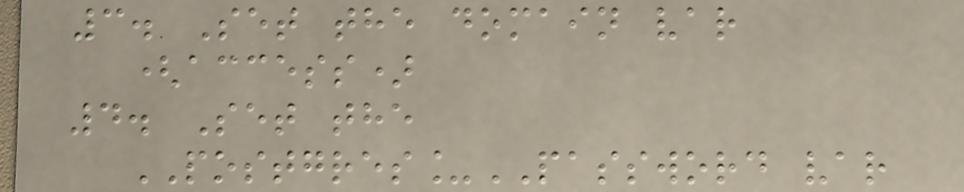3. Set the domain var
(access)
4. Set the
POSTGRES_PASSWORD var
